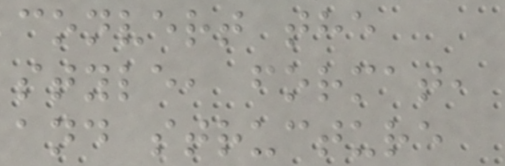convert the
style, format,
and structure
